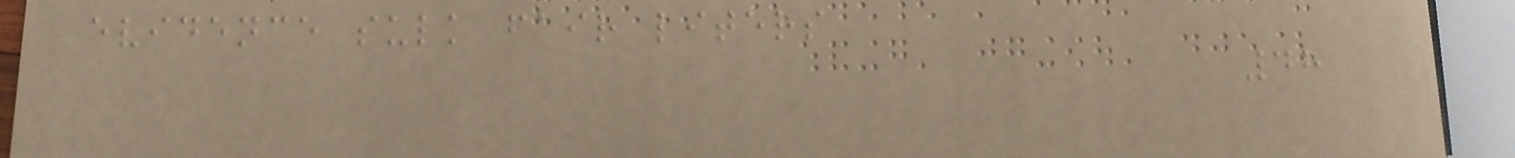evidence sulk fair liters
48
